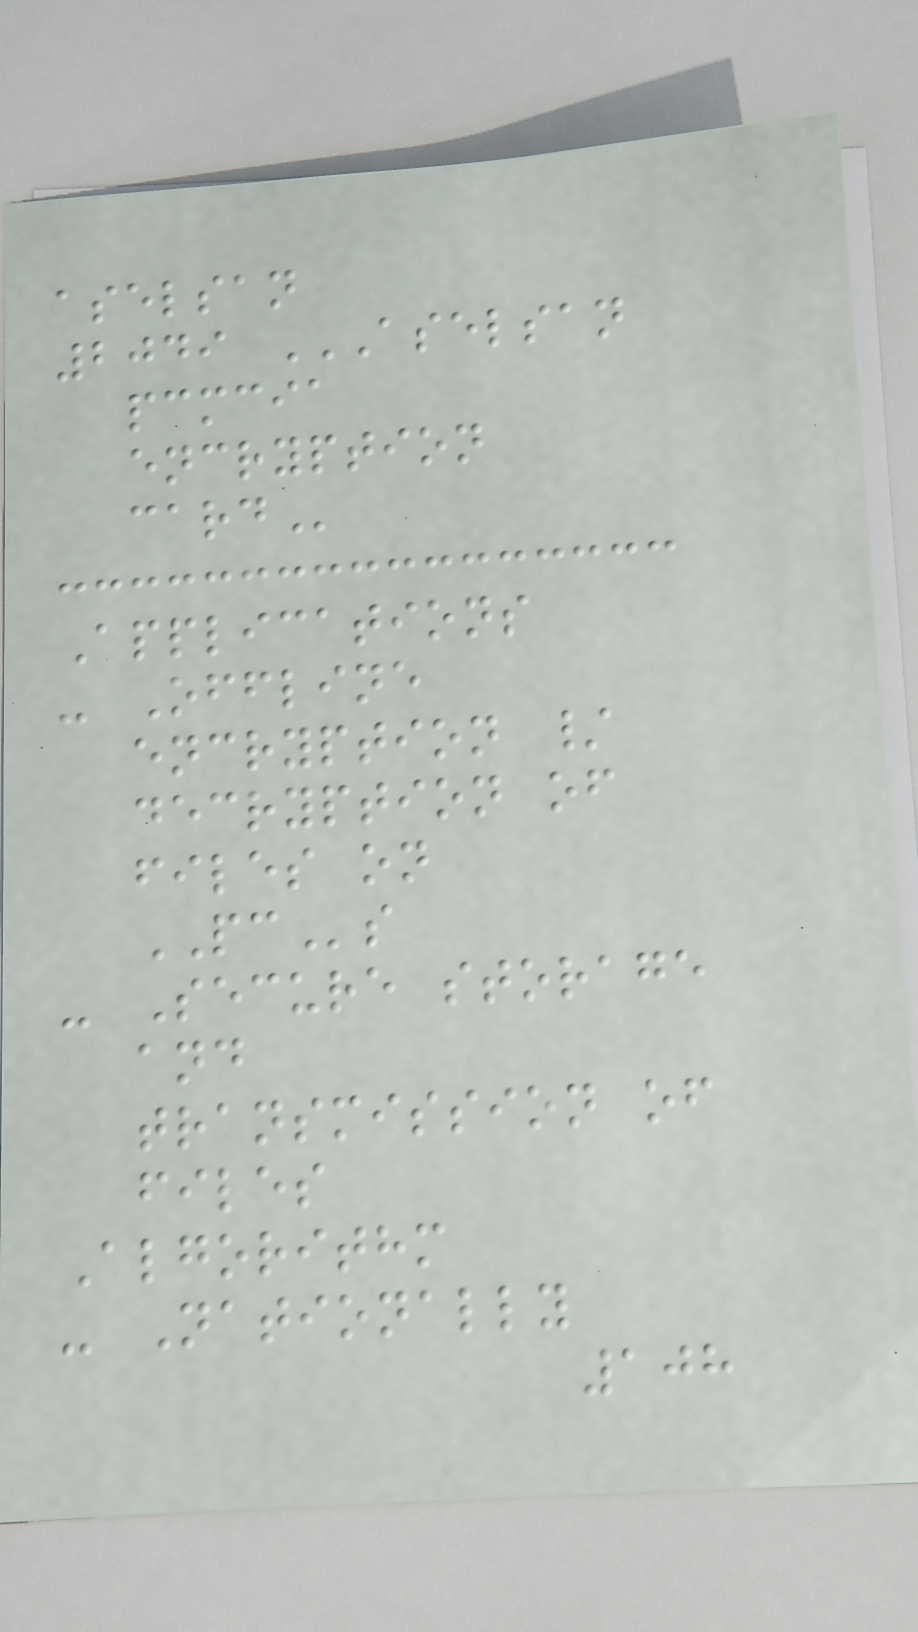aselsan
2049 ASELSAN
PCMCIA
ENCRYPTION
CARD
Applications
- Offline
encryption /
decryption of
files on
PCs
- Secure storage
and
transmission of
files
Algorithm
- Nationally
108
